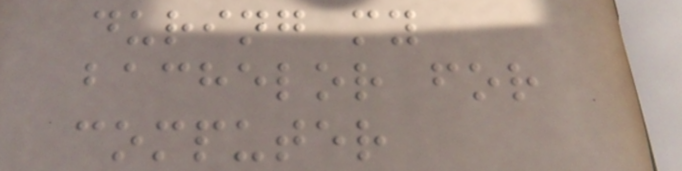during my
bachelor for
computer
